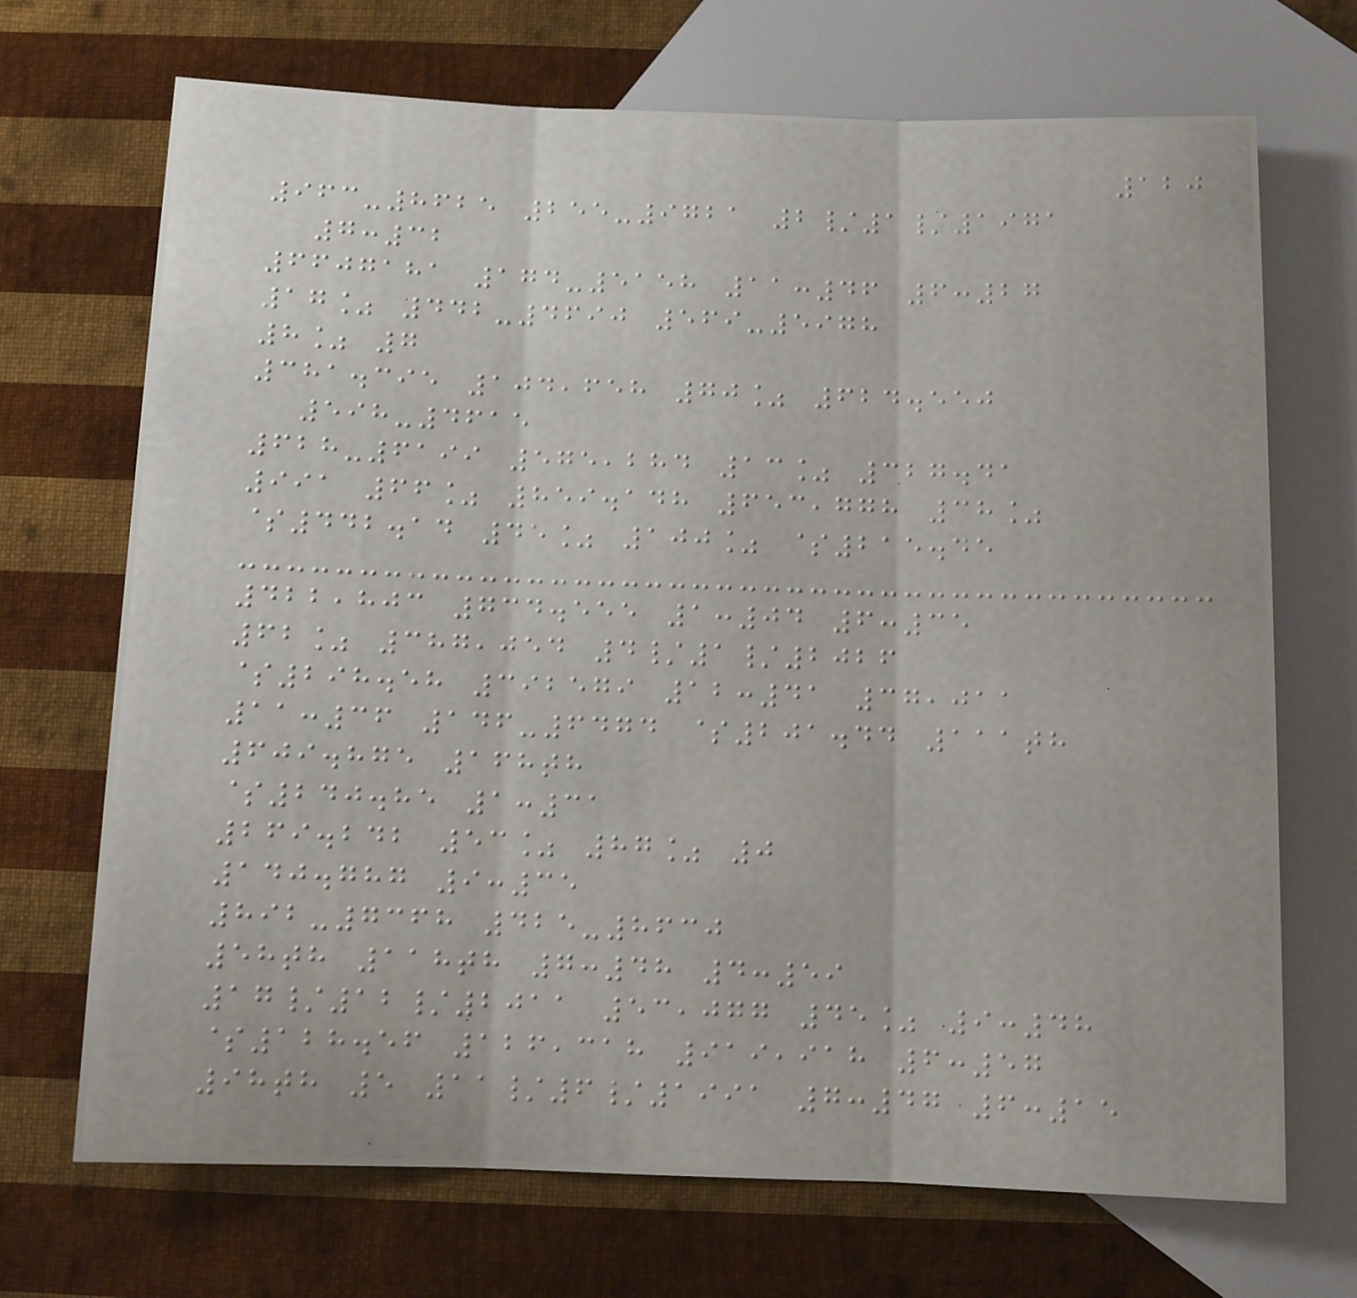120
963-8625 255-9721 2/1/1971
7:32
6607181 174-5158 11:46 6:27
17% 442-4690 569-5978
8% 7
381.395 104,658 70% 624.550
598-4615
628-6199 575,284 13% 327.41
991 66% 859.148 653,778 38%
$442.14 45% 100% $215.45
422,803 734.555 1:04 6:35
62% 387,054 4/1/2026
$298.58 392579 12:41 37,011
11:36 146-6474 $201.44 111th
609.875 168th
$240.85 1:31
269.242 53% 87% 0
140.787 9:35
892-7368 425-8630
58th 118th 7:48 4:59
17/12/2011 53,077 45% 9:48
$128.56 126,318 919,918 6:57
98th 5 11/6/1991 7:47 6:15
